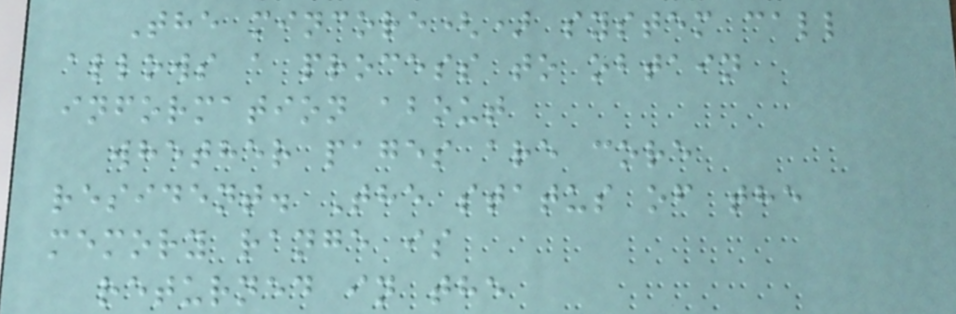The mincore() system call
allows a process to obtain
information about
whether pages are core
resident. The status of the
memory range is
returned in the
